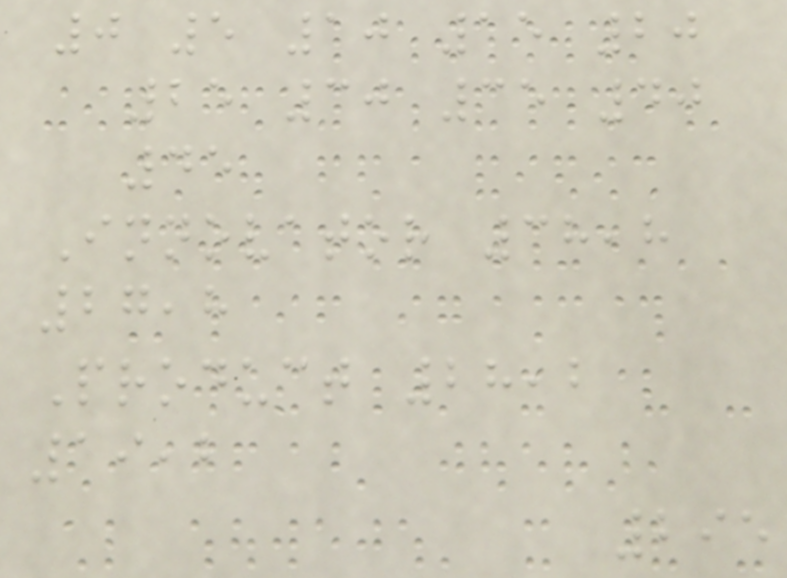0 5 10 15 20
25 30 35 40
45
Innovator 38,8
27,8
Product 28,2
19,2
295
